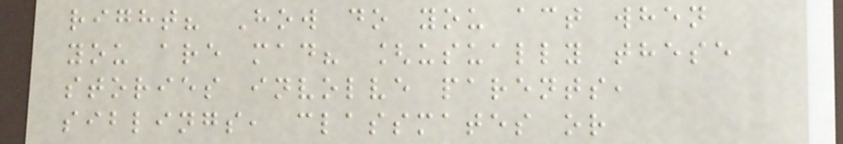right? How do you act when
you are mad? [usually these
stories involve parents,
siblings, classmates or
